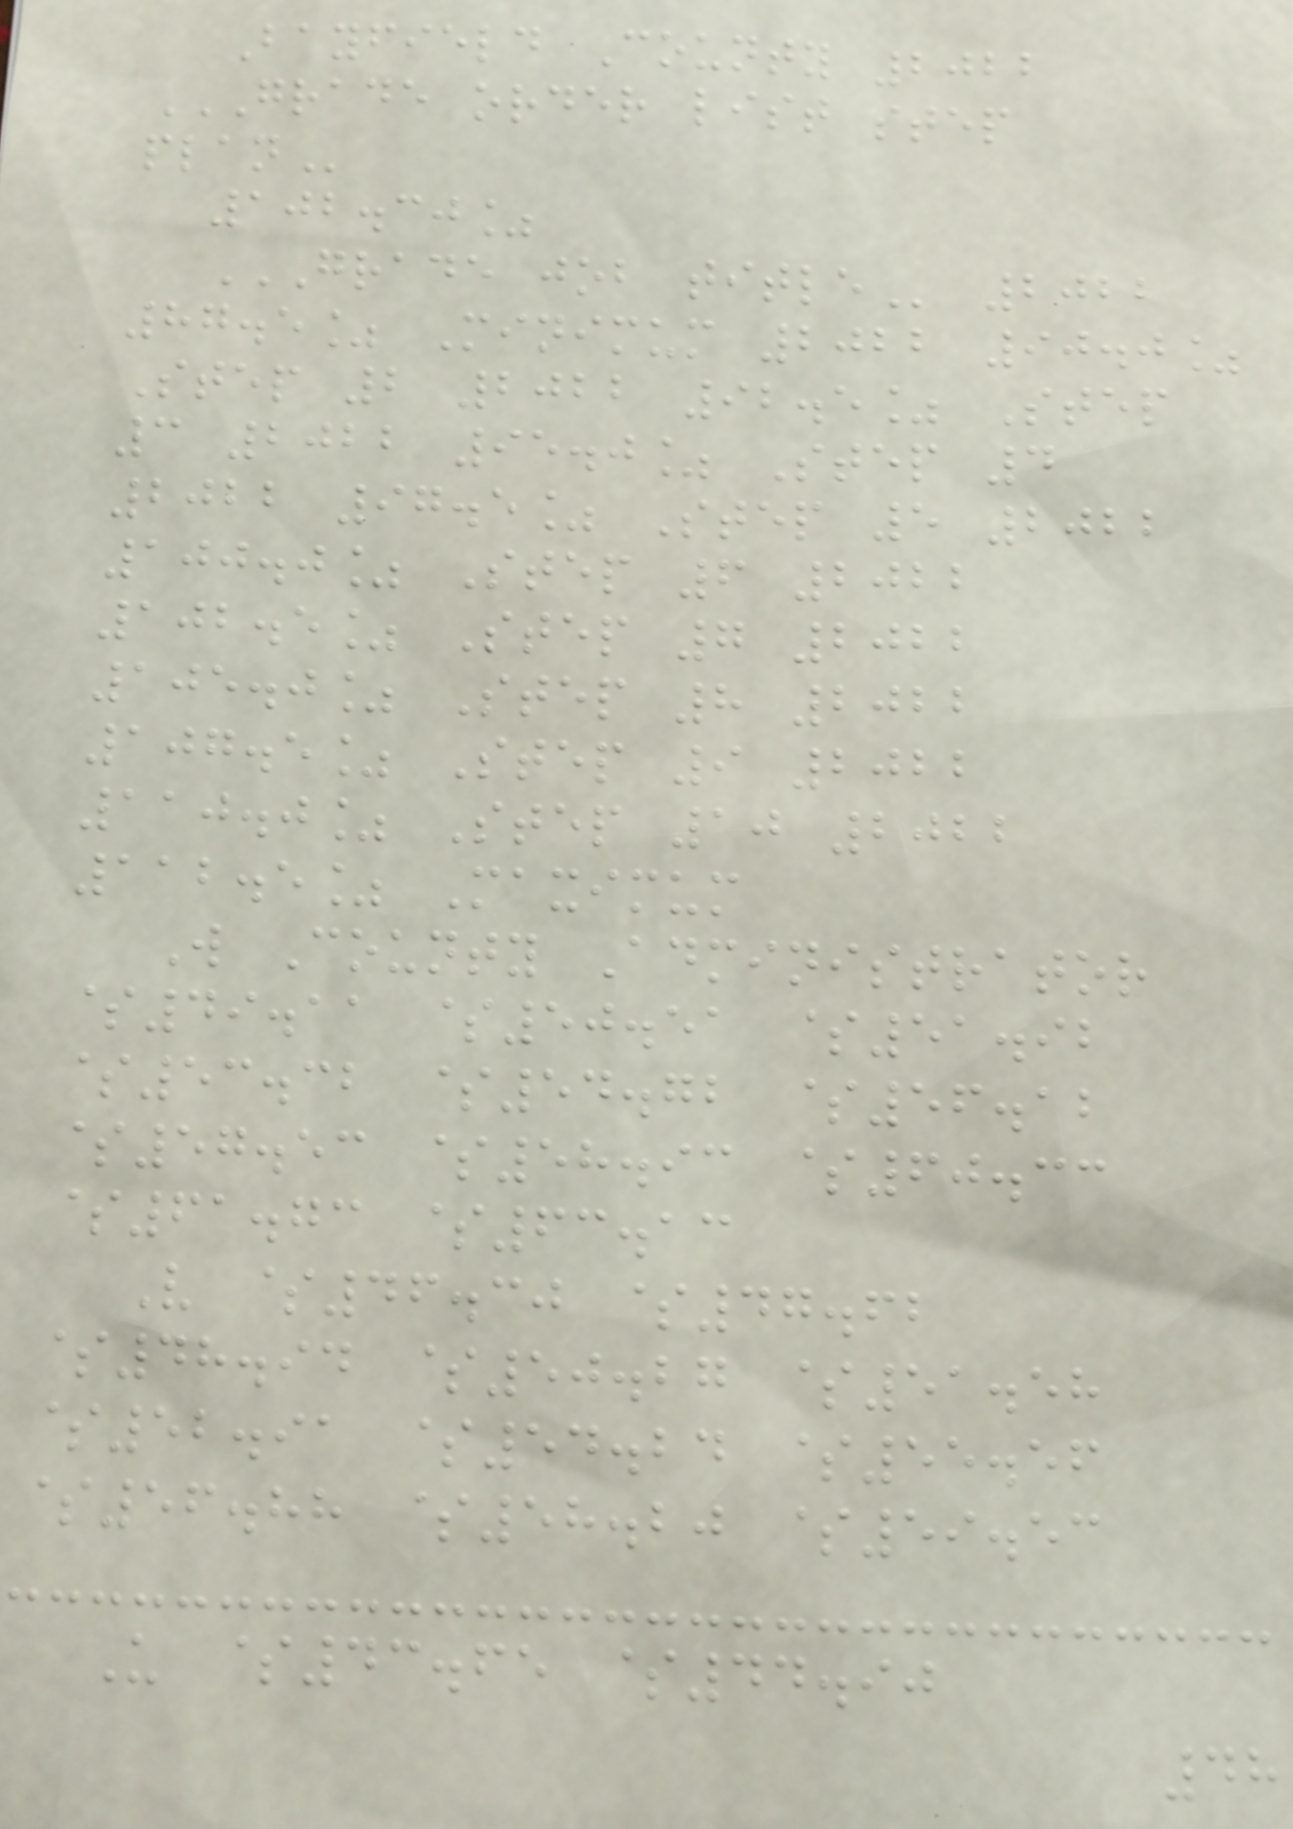Bayfield County 2022
GRADE ORDER LIST STEP
PLAN
102.30%
GRADE JOB TITLE 2022
87.5% Minimum 2022 90.0%
Step 2 2022 92.5% Step
3 2022 95.0% Step 4
2022 97.5% Step 5 2022
100.0% Step 6 2022
102.5% Step 7 2022
105.0% Step 8 2022
107.5% Step 9 2022
110.0% Step 10 2022
112.5% Maximum
W County Administrator
$49.11 $50.51 $51.92
$53.32 $54.72 $56.12
$57.53 $58.93 $60.33
$61.73 $63.13
V $46.30 $47.62
$48.94 $50.27 $51.58
$52.91 $54.24 $55.56
$56.88 $58.20 $59.53
U $43.65 $44.90
48
